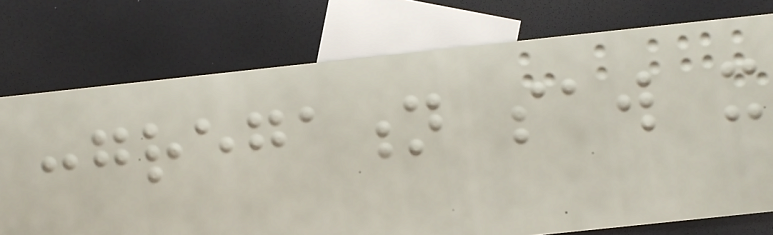congregation saw it
